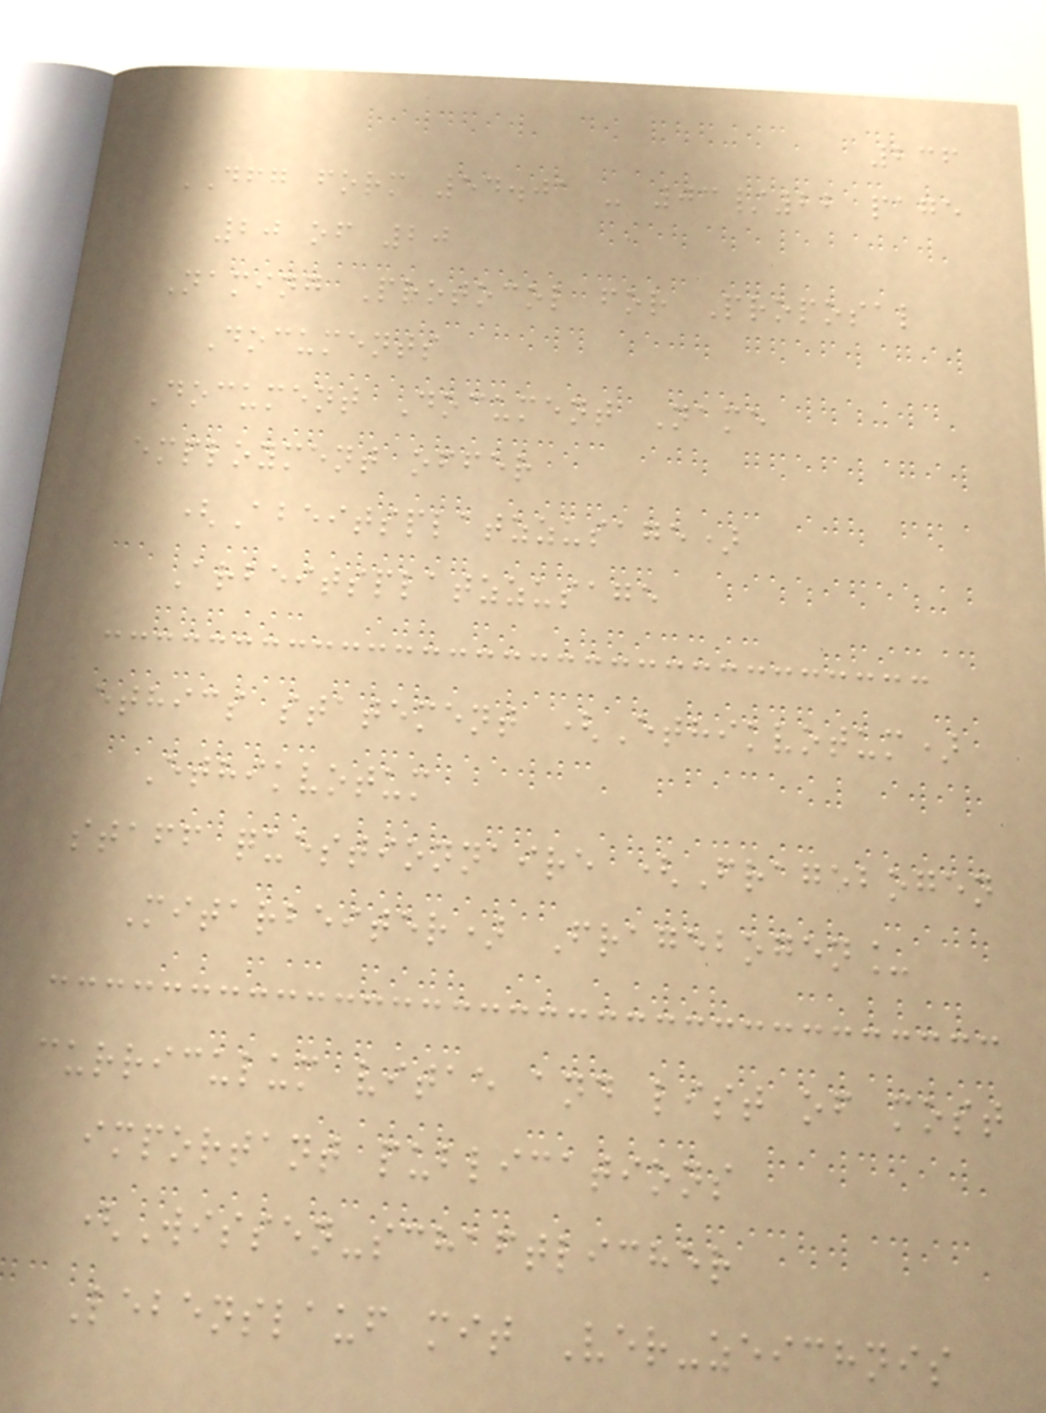236
DFG form 54.01 - 03/22 page
20 of 20
Naming Protocol for Proposal
Documents
Document Document Name
employment offer
(Abeitsplatzzusage)
Arbeitsplatzzusage
ethics statement (Ethikvotum)
Ethikvotum
staff questionnaire (Fragebogen
Mitarbeiter) Fragebogen_
curriculum vitae and list of most
important publications
(Wissen-schaftlicher
Lebenslauf mit Ver-zeichnis
